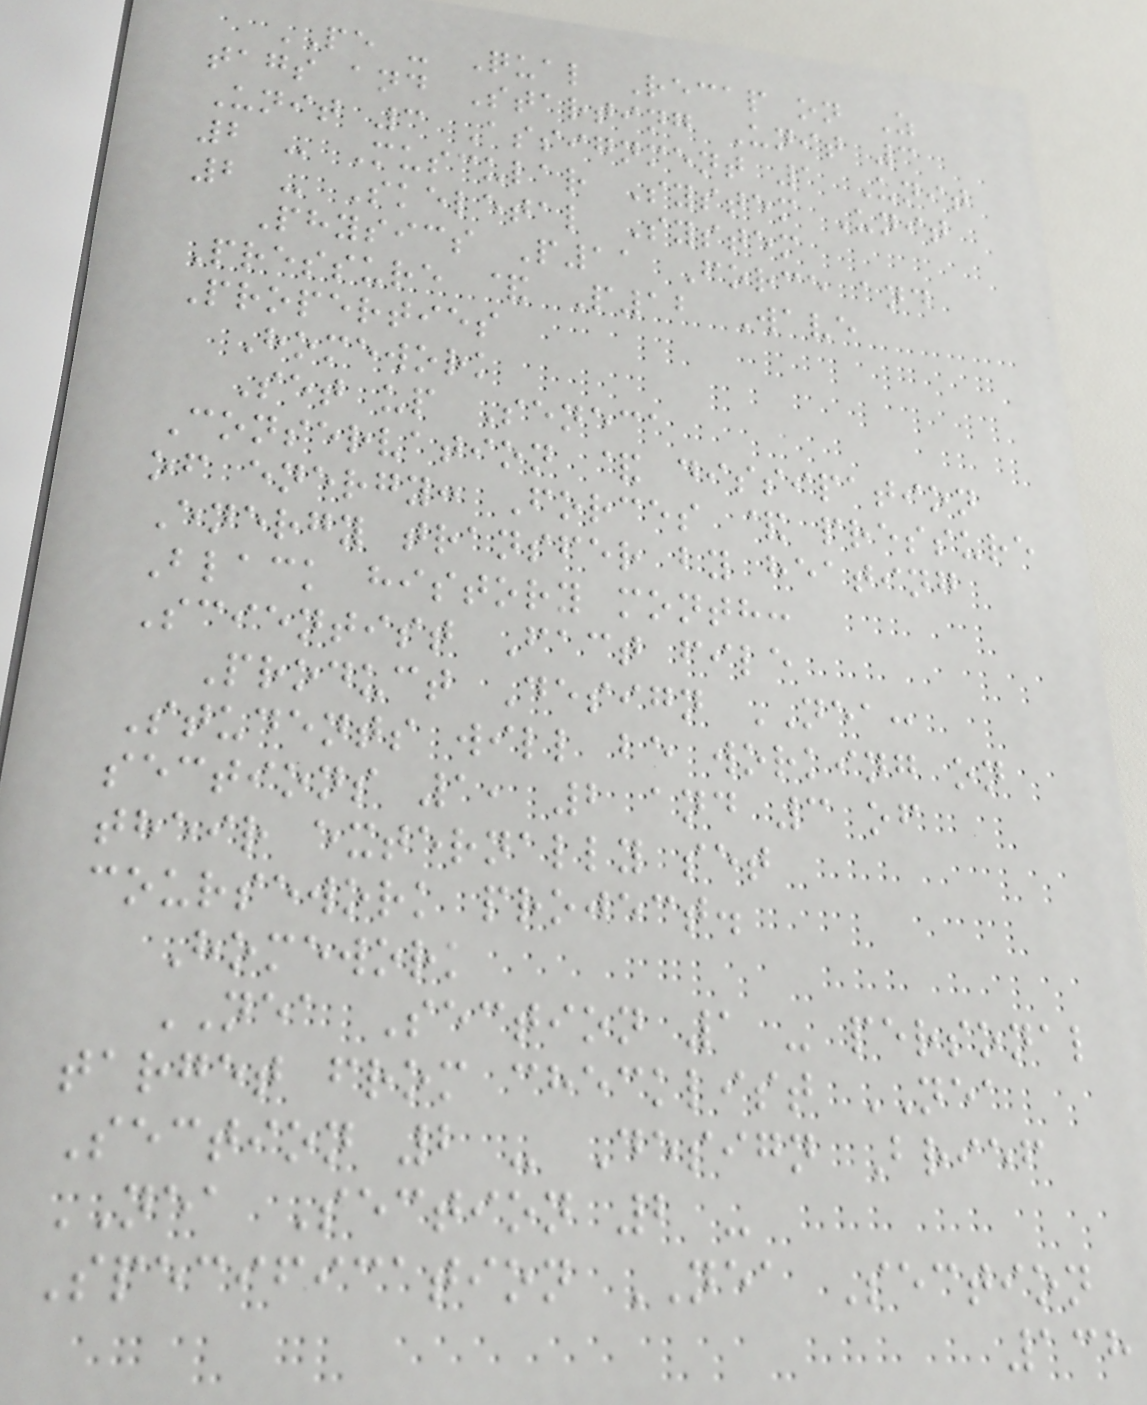PE - Qual Recap on Z
tags and Starting Unit 3
Unit 3 Assignment 1 Unit
2 - Muscular System Unit
2 - Skeletal System
Physics P11 Force and
Pressure & P12 Wave
Properties
Homework
Set up Seneca
Conservation & dissipation
of energy: Forces & pressure
Energy transfer by heating
Black history month:
Scientist Fact file
Product Design NEA:
Students will be working on
sections 1, 2 and 3 of
their externally set
coursework project.
Homework
NEA Section 1 - personal
target from checklist NEA
Section 2 - Design Brief
NEA Section 2 -
Specification NEA Section
138
